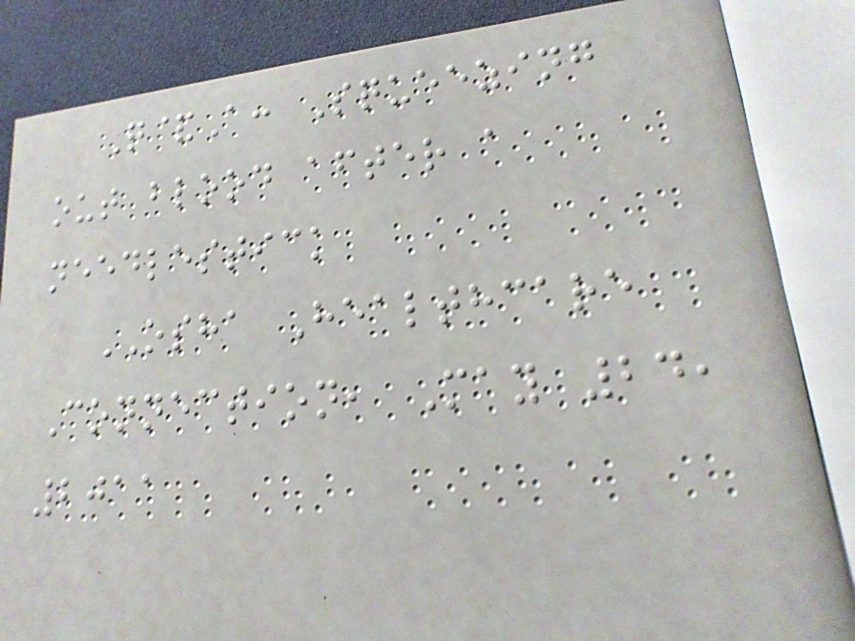Q&A: Squeezing
out blood after a
needlestick
OSHA Healthcare
Connection, May 24,
2011
